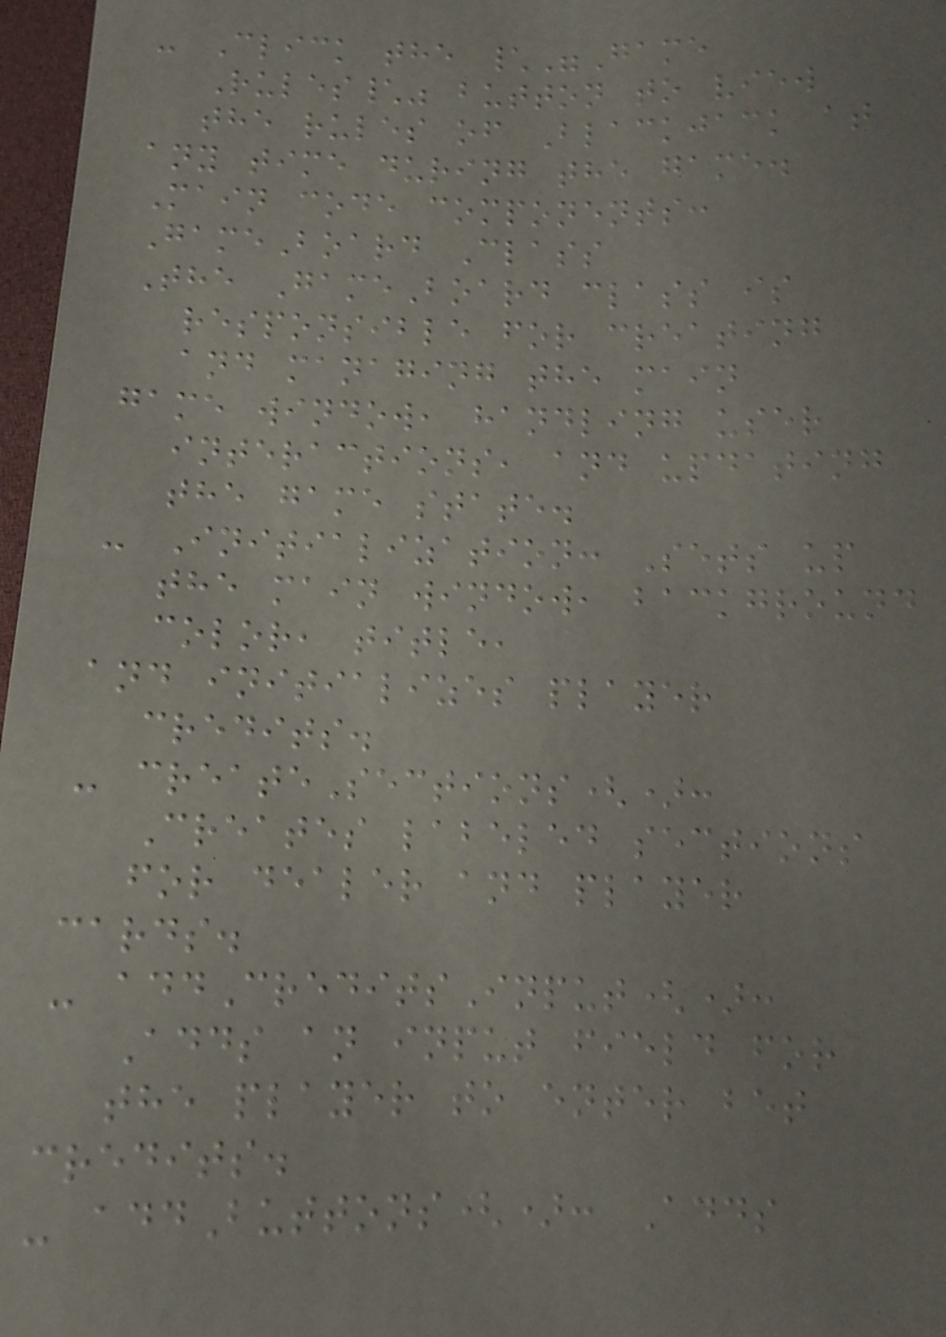- Click the \"Game
Rules\" button to view
the rules of Blackjack at
any time during the game.
Main code components:
GameBoard Class
The GameBoard class is
responsible for creating
and managing the main
game window, handling user
interactions, and updating
the game state.
- Initialization: Sets up
the main window, background
color, title,
and initializes player
credits.
- createSections():
Creates labeled sections
for dealer and player
cards.
- addCreditsInput():
Adds an input field for
the player to enter bet
credits.
- addButtons(): Adds
